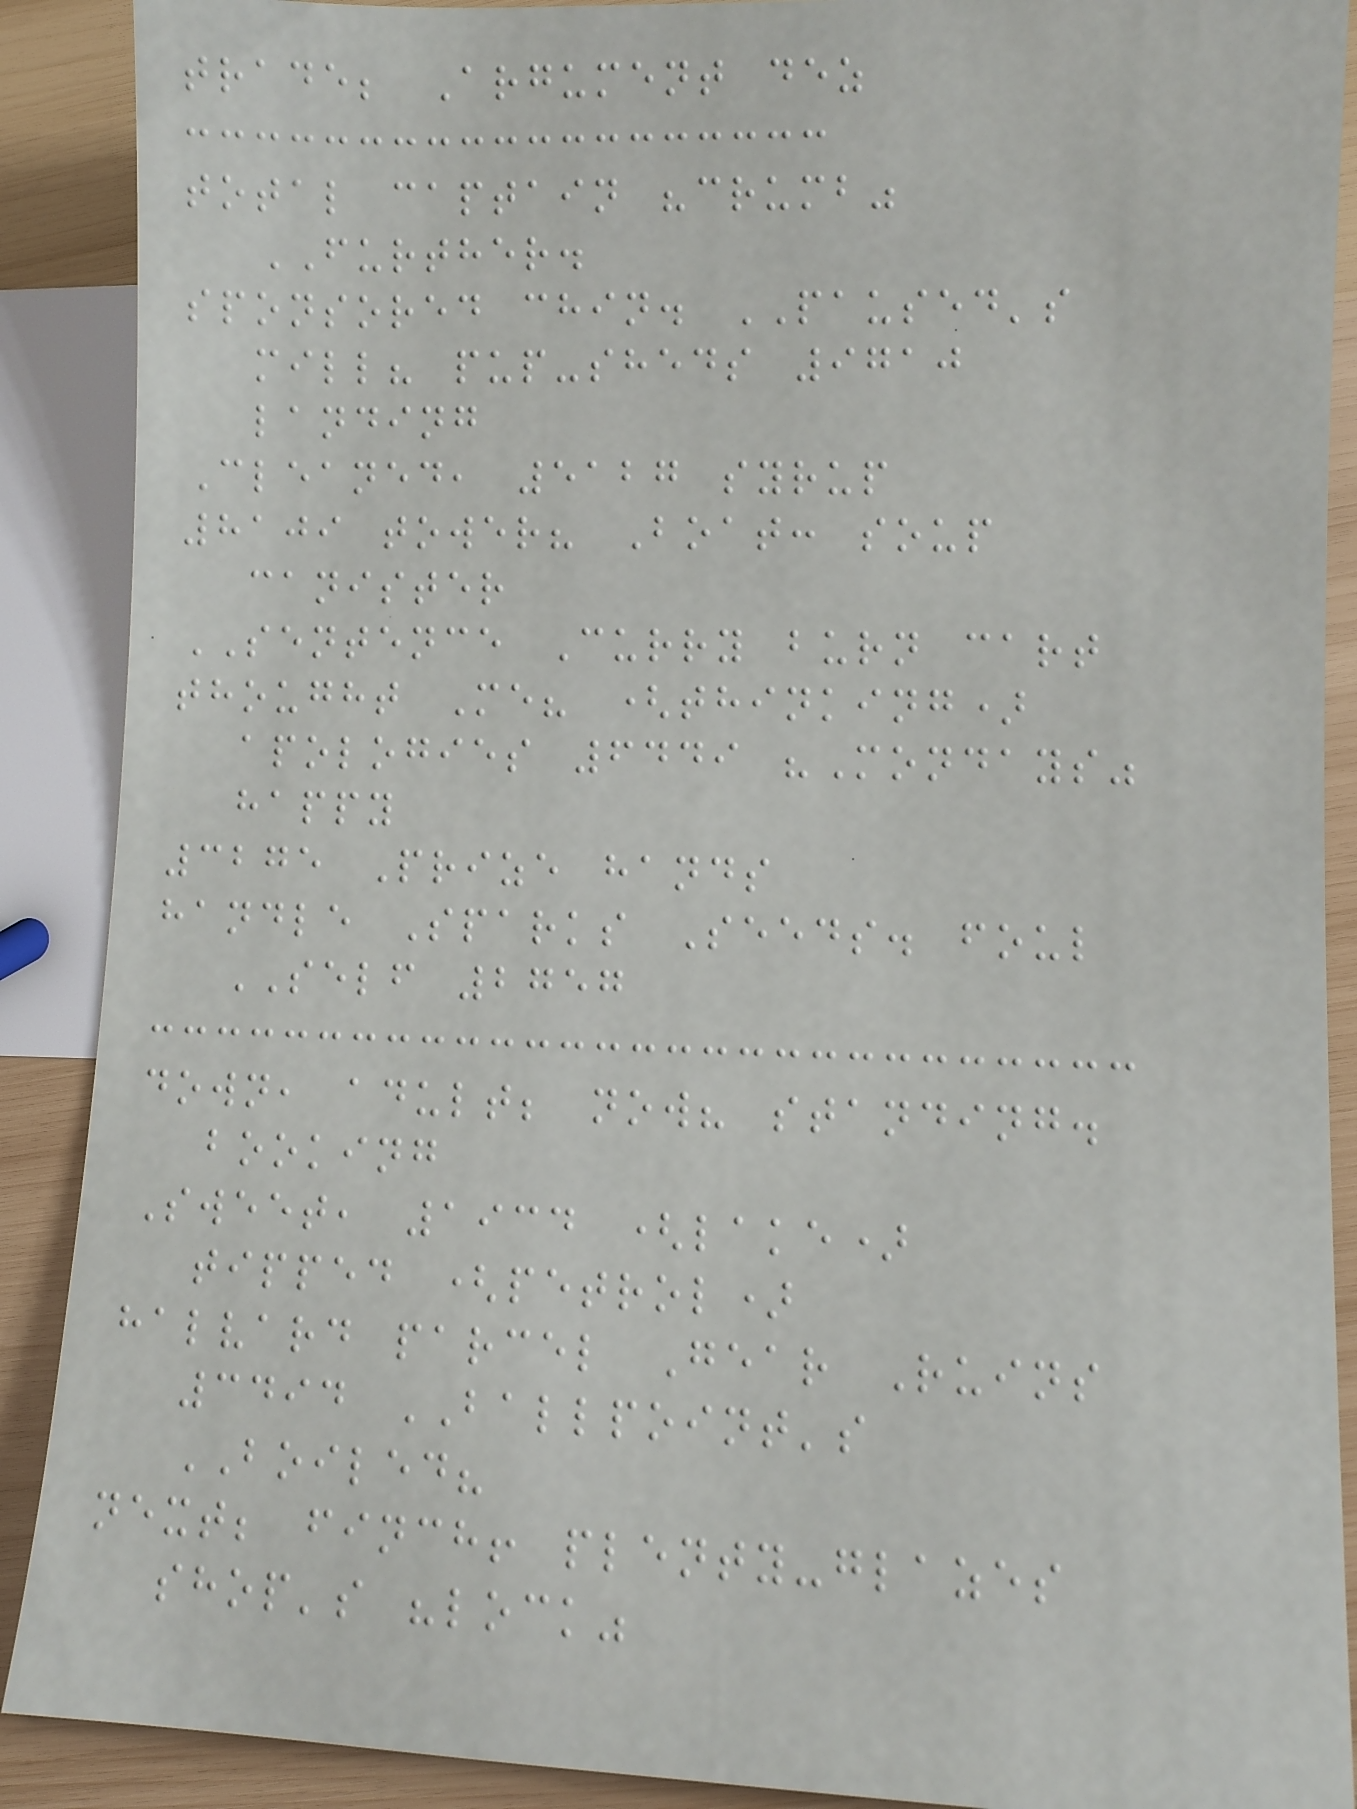trade; Argument dez
total captain "crumb"
FURTHER.
sponsored chin. PAUSED's
mill? pup-sheds 9710
landing
Cleaned, 5127 syrup
8109 tower? Boat: soup
canister
SENTENCE Curry burn cart
thought Me? (thinking)
apologies 6449 "Mondays"
happy
3275 Prize hands
handle Sparks Seeds. foul
SELF 2757
down, adult; now? standing.
booking
Sweet, 1934 (lake)
tipped (petrol)
halvard parcel Gear Ruins
3494 BALLPOINT's
BOILED?
next; finch! plenty-glazes
shop's "lock"
